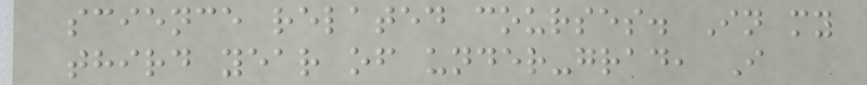science related courses. In my
third year of under-grad, I
